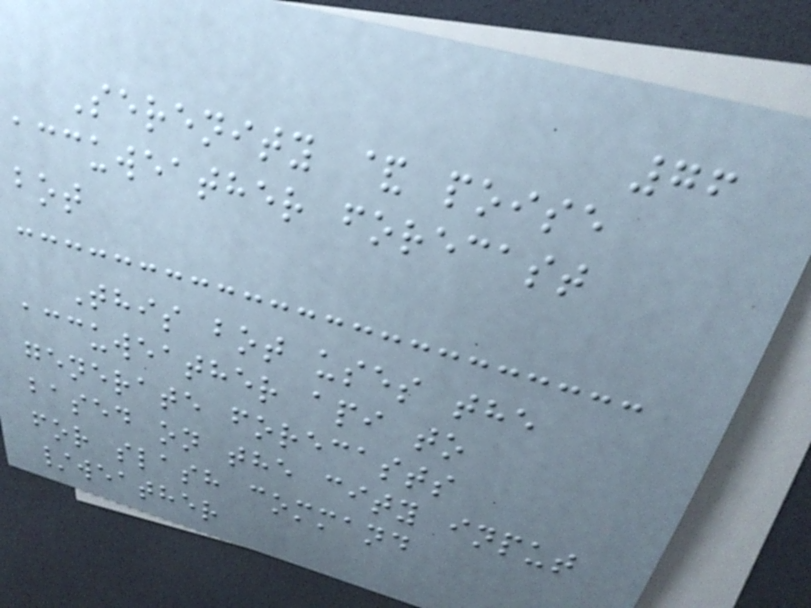76
Serenity & poise
accuweather forecast
bot
This bot uses the
accuweather api to
generate forecasts
based on the city input
for slash command
/weather
